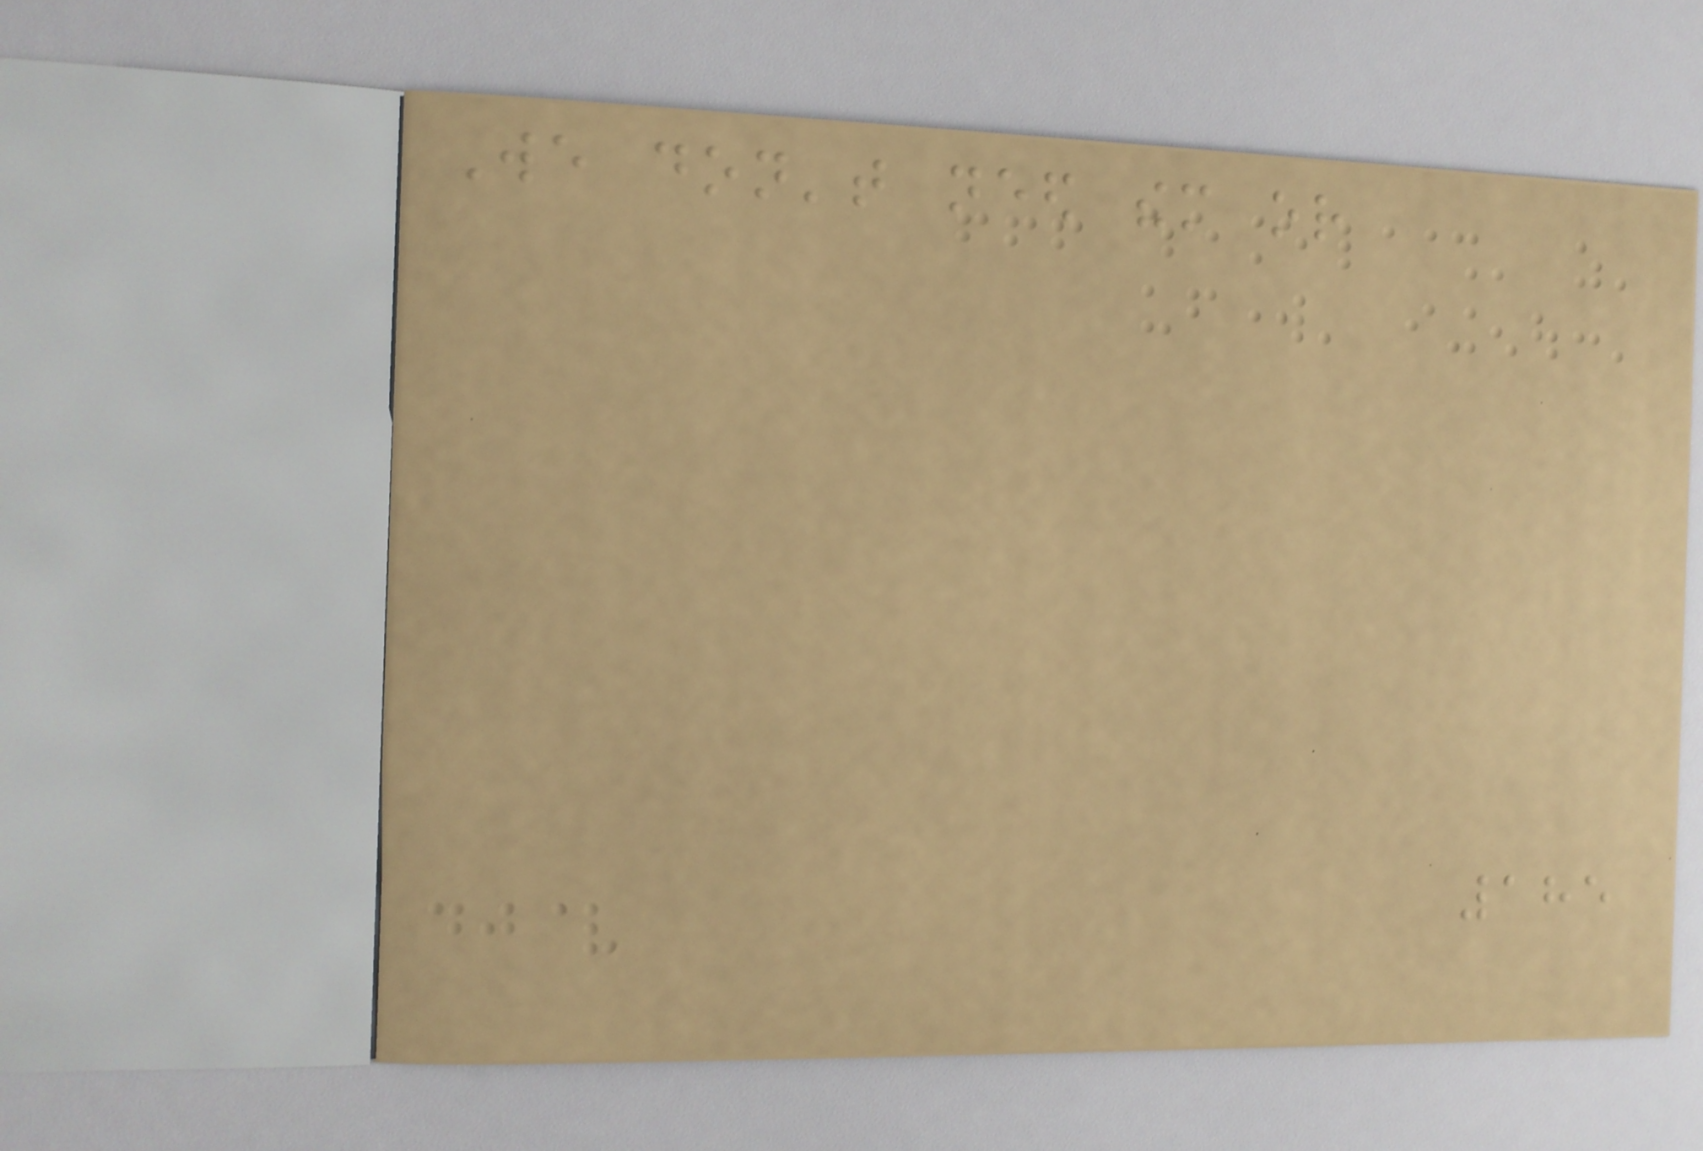We don't need them or
185
